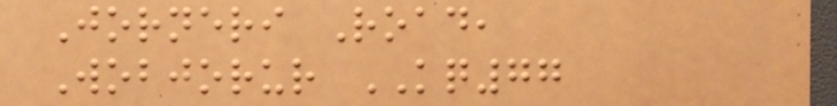Jorneri Road,
Wobjorur KQ77
